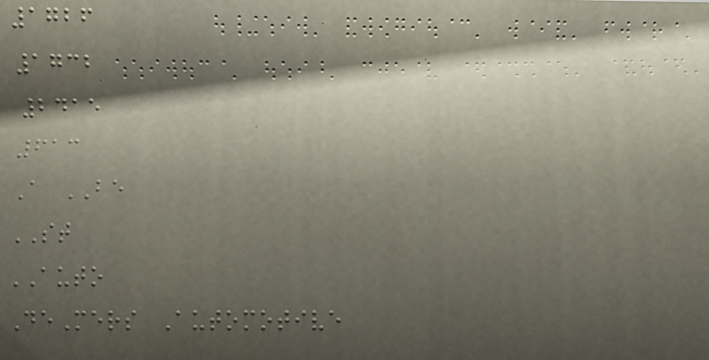1726
1732
2415
613
A BE
ST
AUTO
DeMers Automotive
